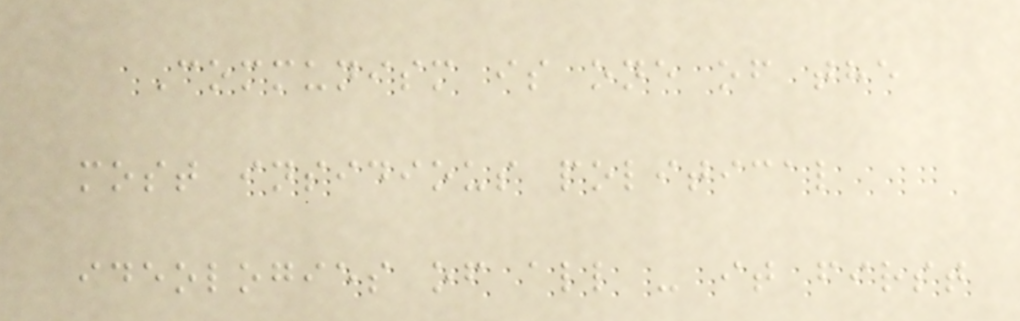Communism is one of the
most insidious political
ideologies of all - it first
